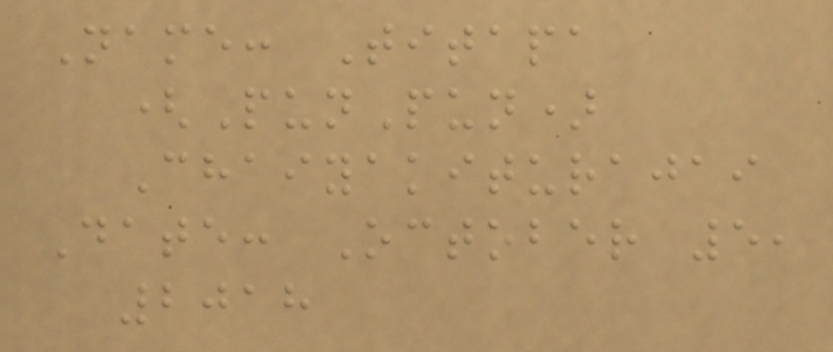Name: Titapa
(PunPun)
Chaiyakiturajai
Date: October 5,
2018
